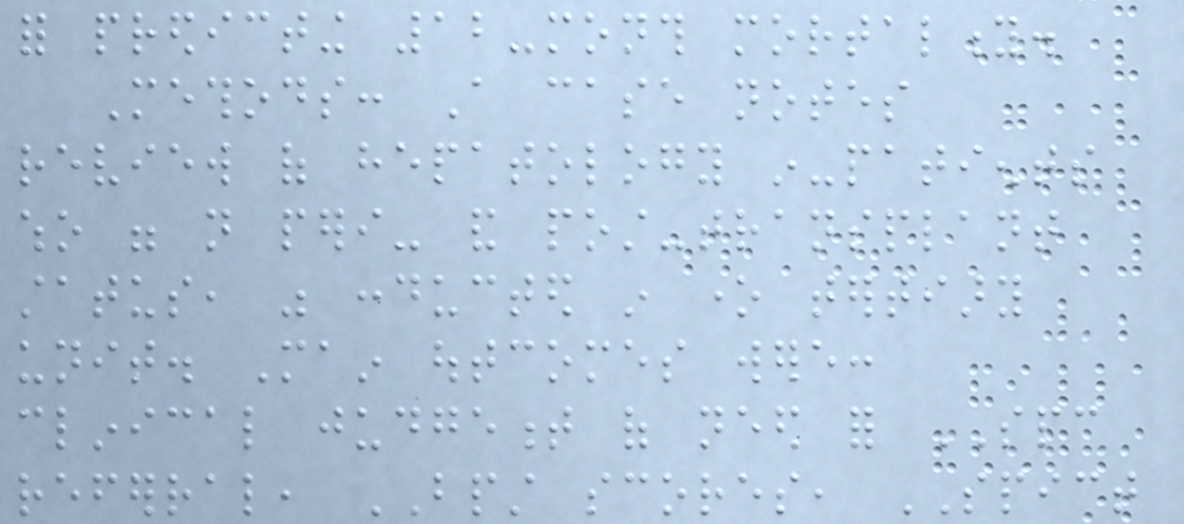for predicting 12-month mortality.
Methods: A case notes
review of hepatology in-patients
who were not peri- and post-transplant
status, was conducted in one tertiary
unit. Main outcomes were:
clinical judgement of need for SPC
referral, BPST scores, SPICT
